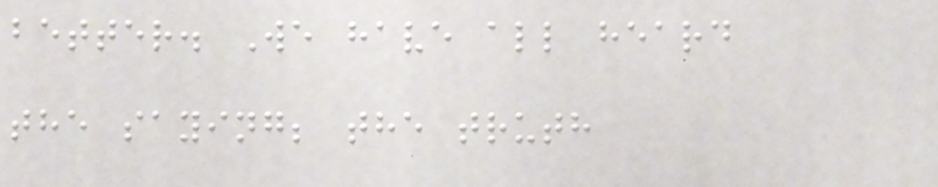better. We have all heard
the saying; the truth
